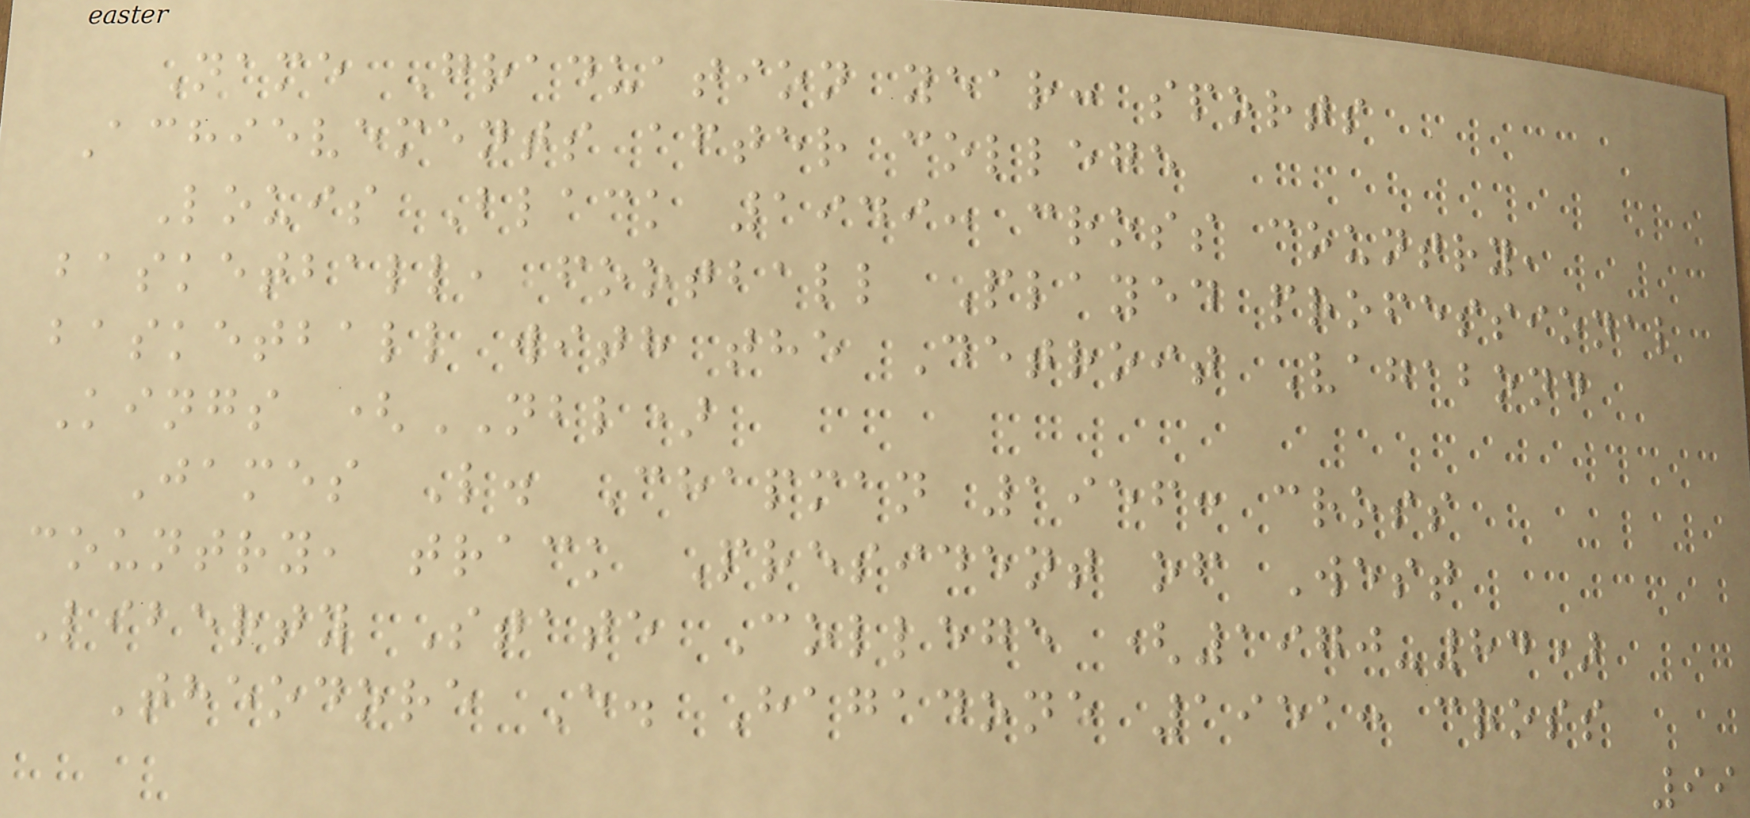Name Graduation year: sports
Achievements after college
Louis Black 1949: cross country,
basketball, football Played professional
basketball with the Detroit Vagabond
Kings (NBL)
James L. Chapman 1956: cross
country, track President of West
Liberty State College (1970-84)
Theodore E. Hagadone 1951: cross
99
